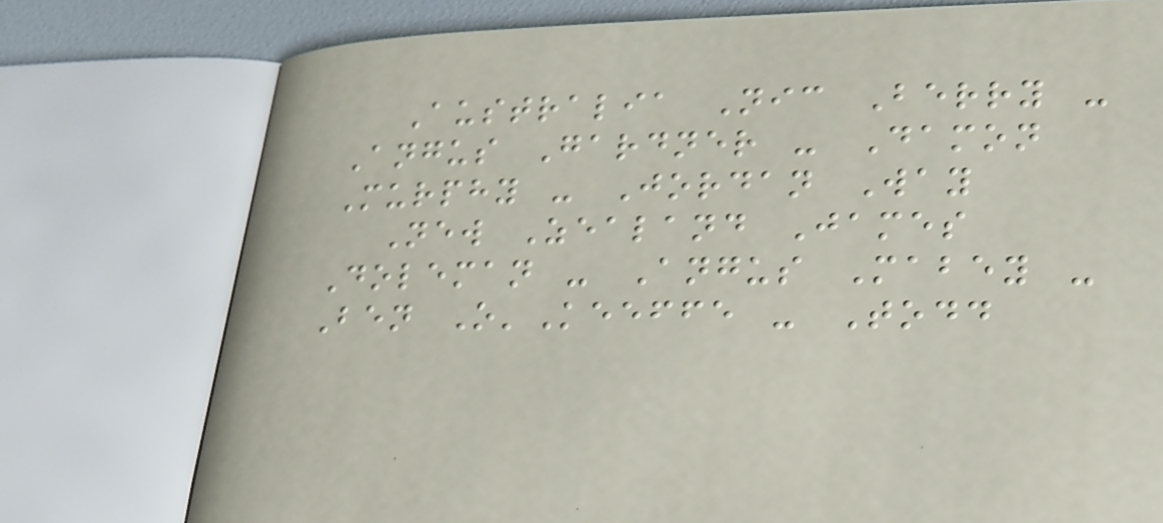Australia Nic Berry -
Angus Gardner - Damon
Murphy - Jordan Way
New Zealand James
Doleman - Angus Mabey -
Ben O'Keeffe - Todd
